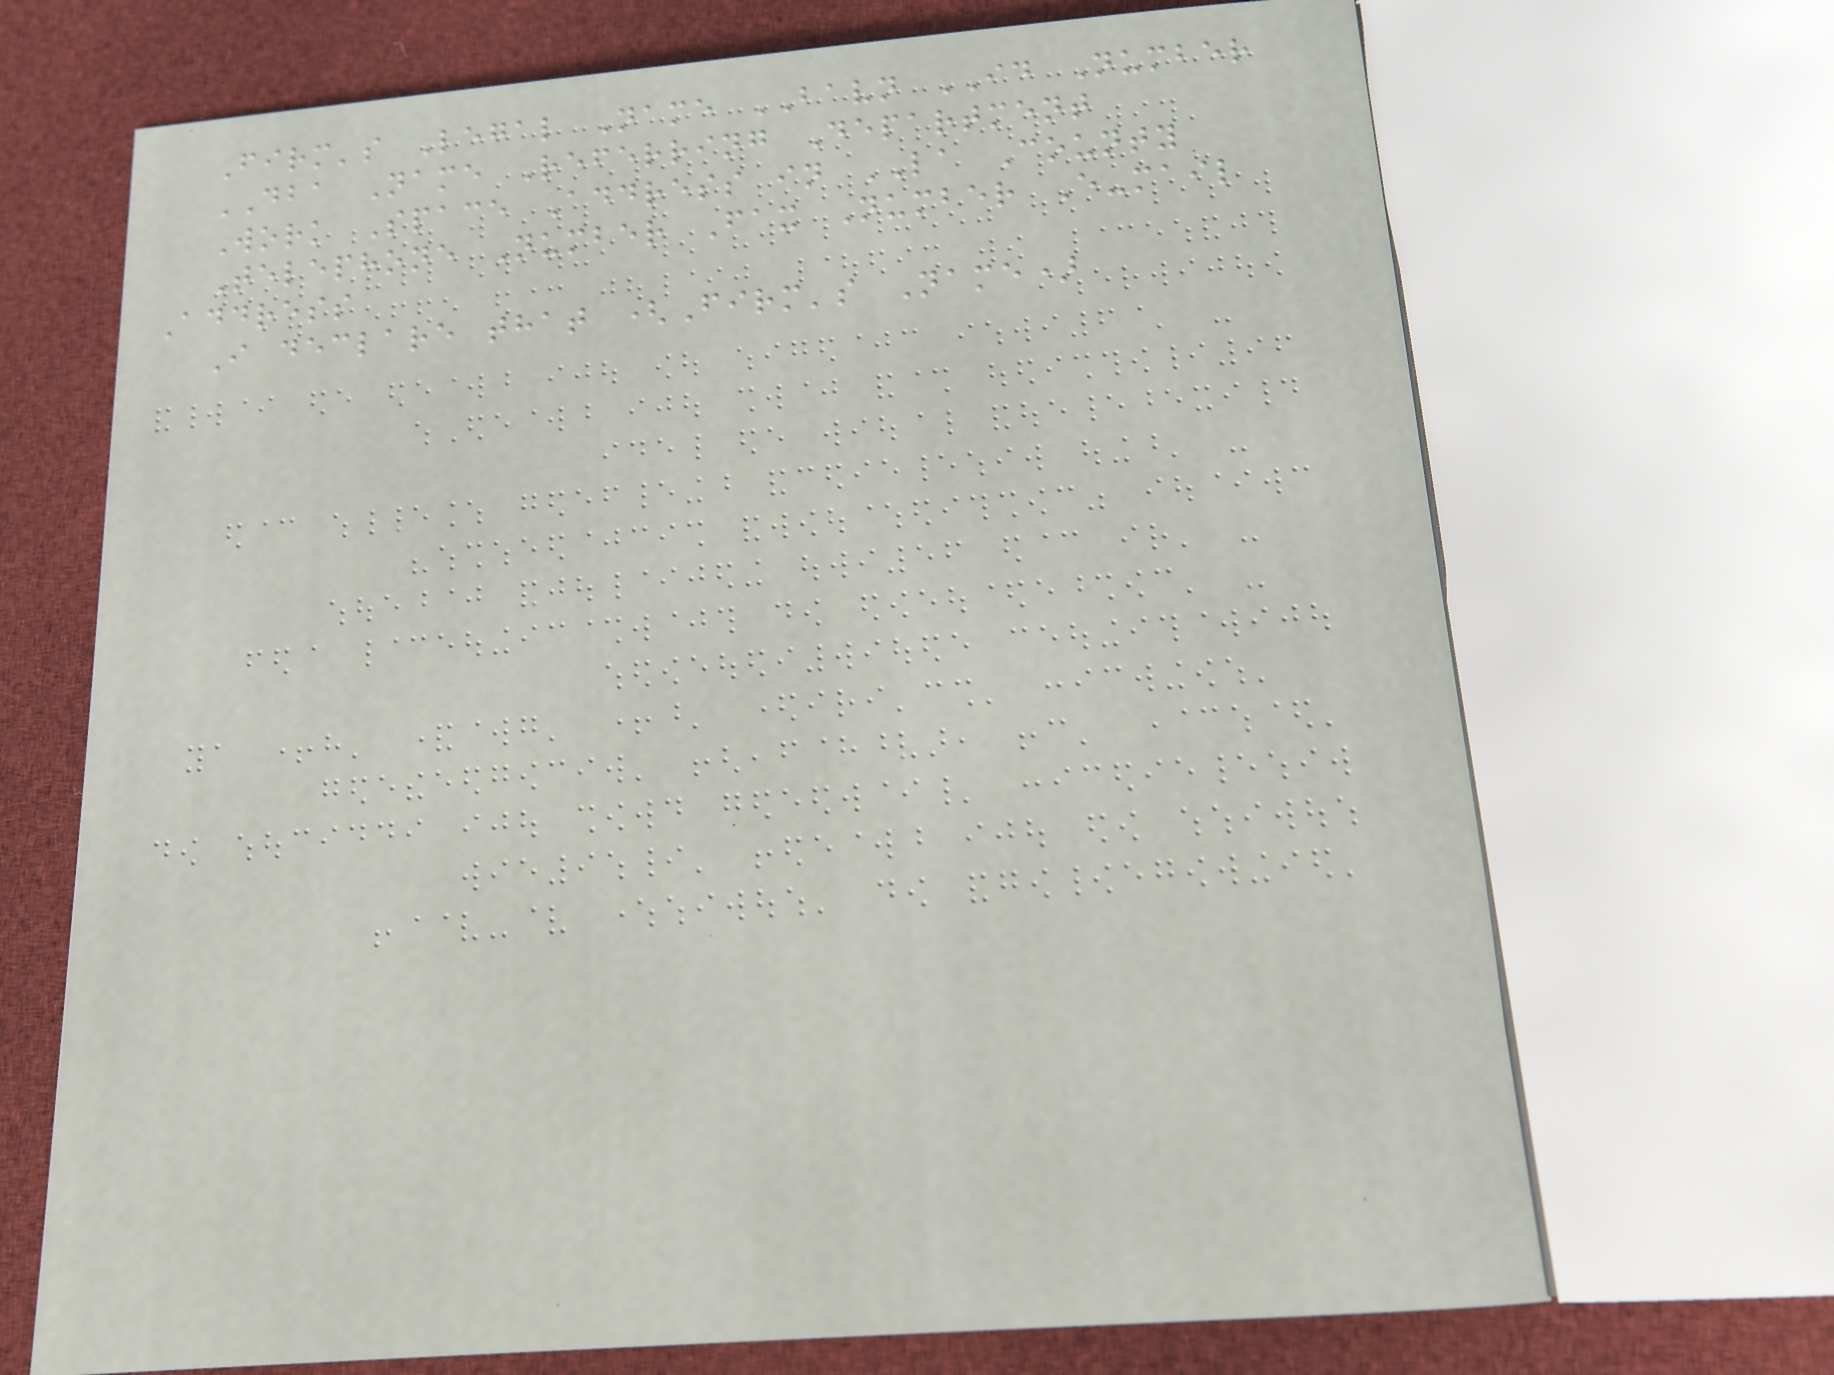Firm's Legal Name BAVN ID Number
DBA Name Referring Department
Work Space Address in LA County
Telephone Number Fax Number E-mail
Address
I declare that (Firm's Name)
